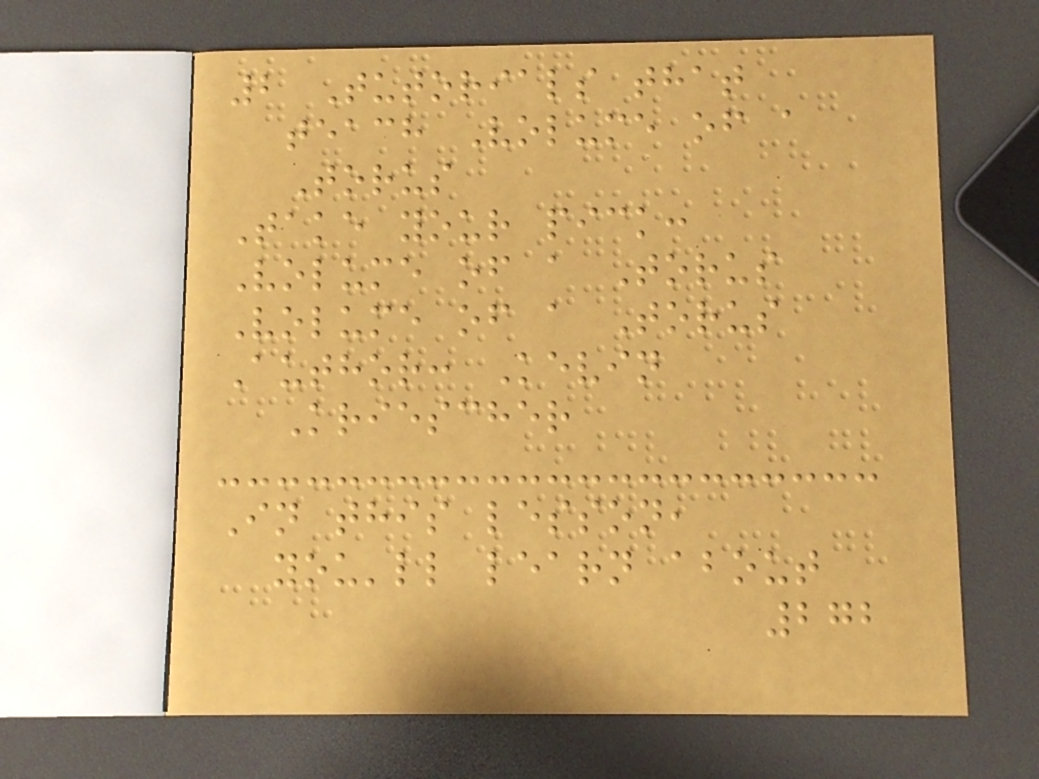2 Tutorials that
teach Volume of a
Torus
Take your pick:
Volume of a Torus
Volume of a Torus
Author: Kevin
Kriescher
In this lesson,
you'll learn about
272
